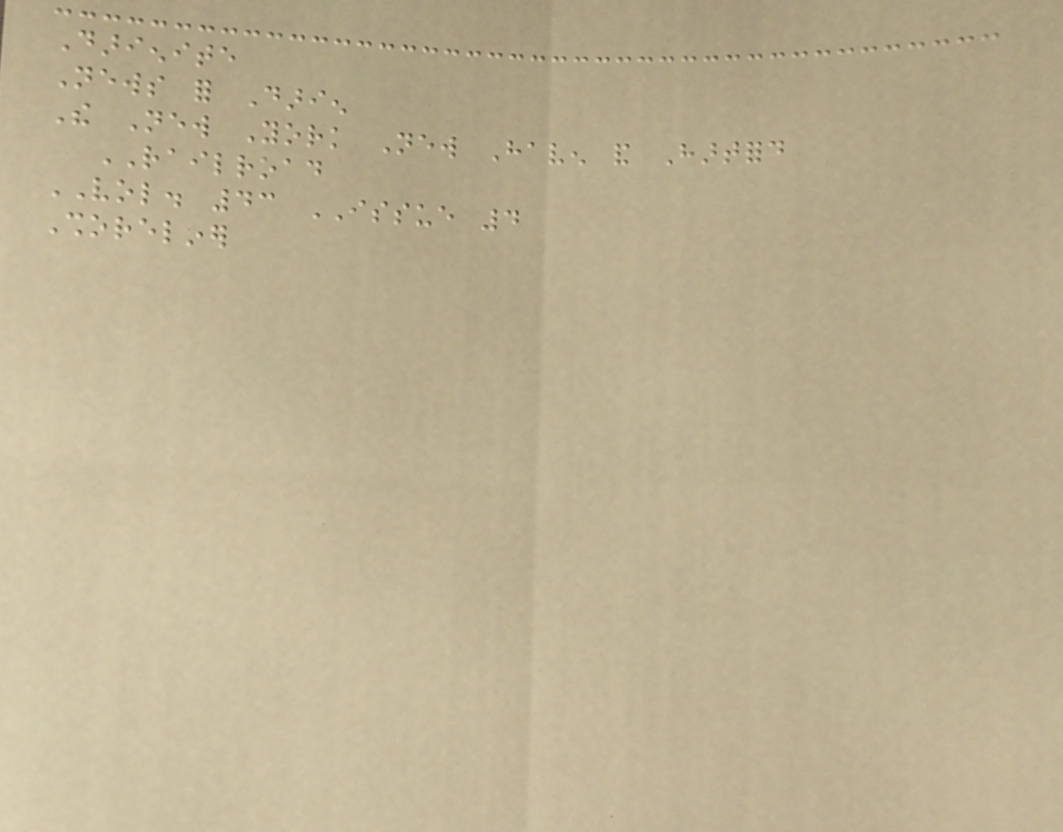Darienite
News for Darien
The New York New Haven and Hartford
RAILROAD
VOL. 43 ISSUE 4
Shoreliner
